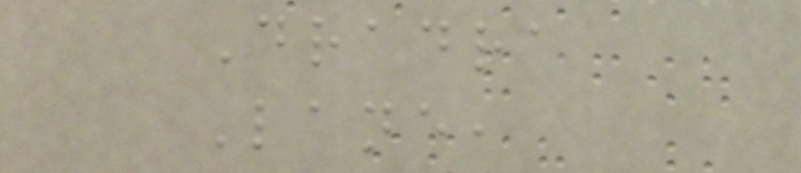Dradra
Lane,
